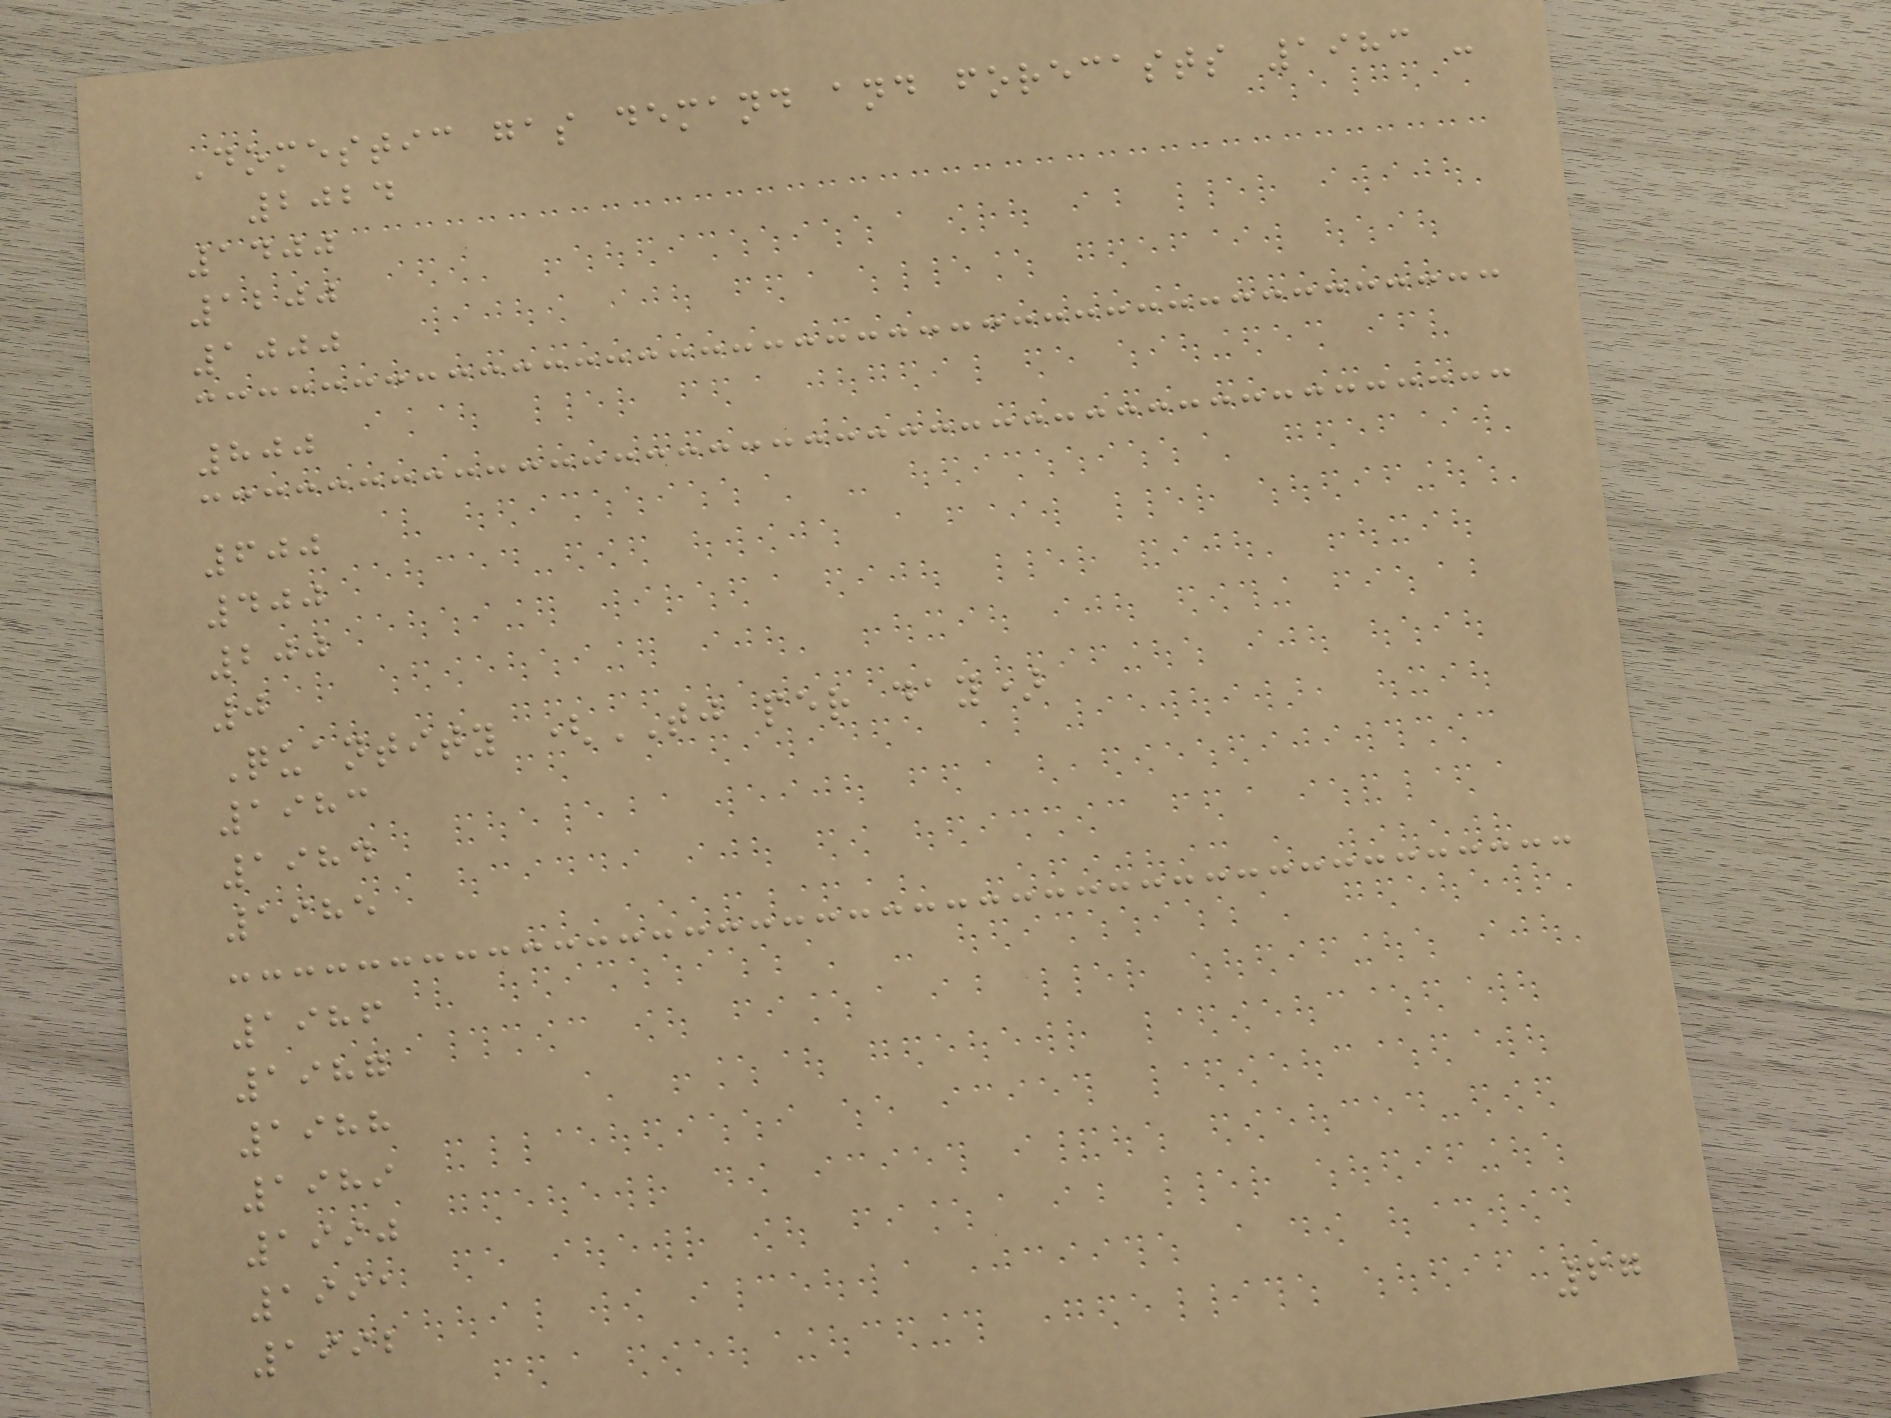Domestic gas demand and forecasts 1983 -
2024
1400
1200
1000
800
600
400
200
0
Quantity (TJ per day)
1983
1984
1985
1986
1987
1988
1989
1990
1991
1992
67
